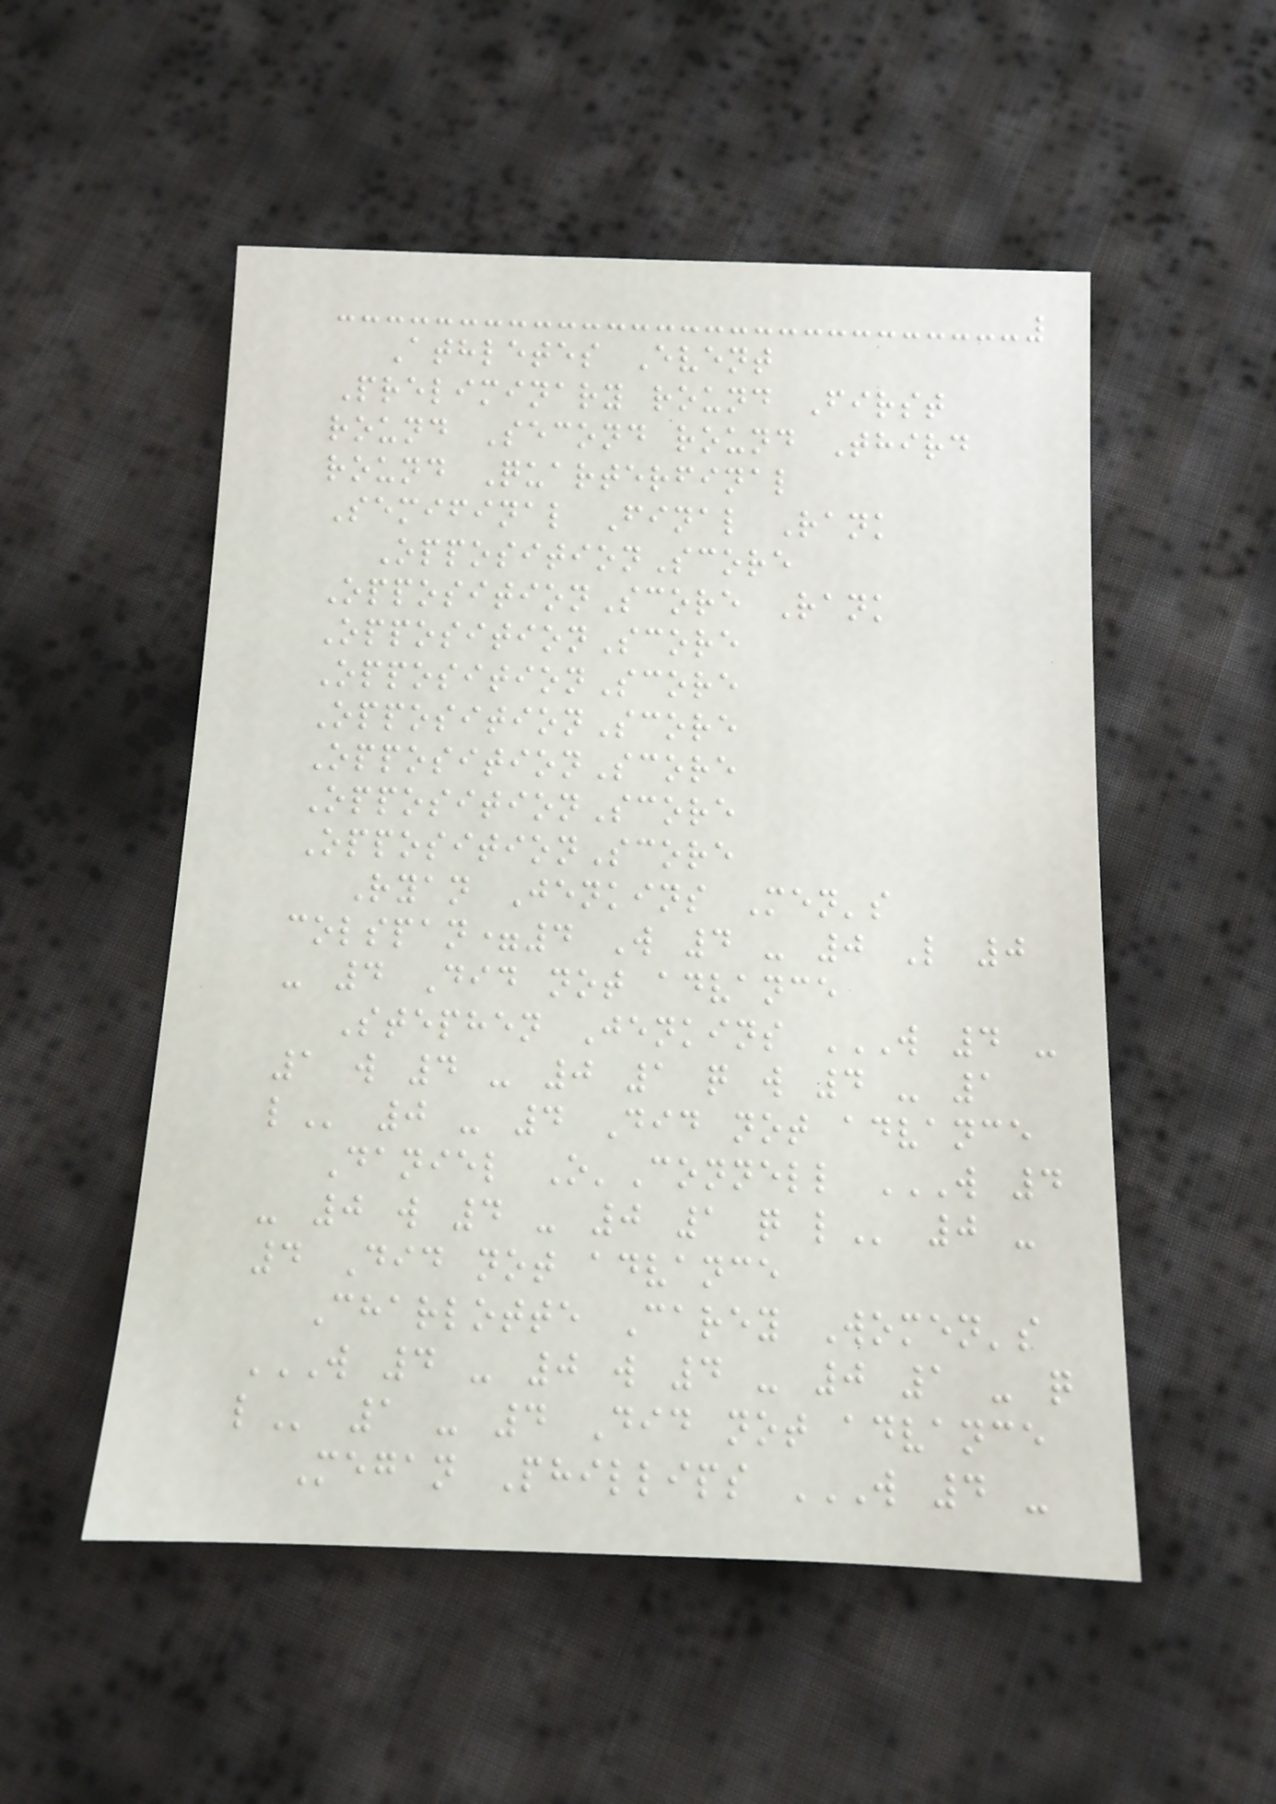Athletes Event
Preliminary round First
round Second round Third
round Quarterfinal
Semifinal Final Rank
OppositionScore
OppositionScore Rank
OppositionScore
OppositionScore
OppositionScore
OppositionScore
OppositionScore
OppositionScore
Ryan Jenkins Men's
colspan=4 W 4 - 0 L 0
- 4 Did not advance
Stephen Jenkins W 4 -
1 W 4 - 0 1 Q W 4 - 1
L 0 - 4 Did not advance
Daniel O'Connell W 4
- 0 W 4 - 0 1 Q L 0 -
4 Did not advance
Charlotte Carey Women's
W 4 - 0 W 4 - 0 1 - Q
L 1 - 4 Did not advance
Megan Phillips W 4 -
